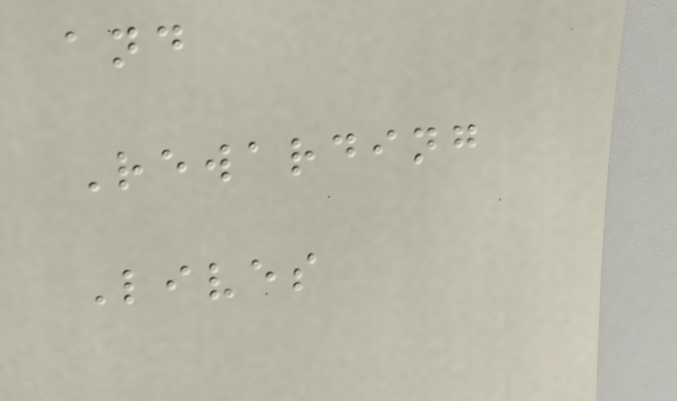and
Rewarding
Lives
